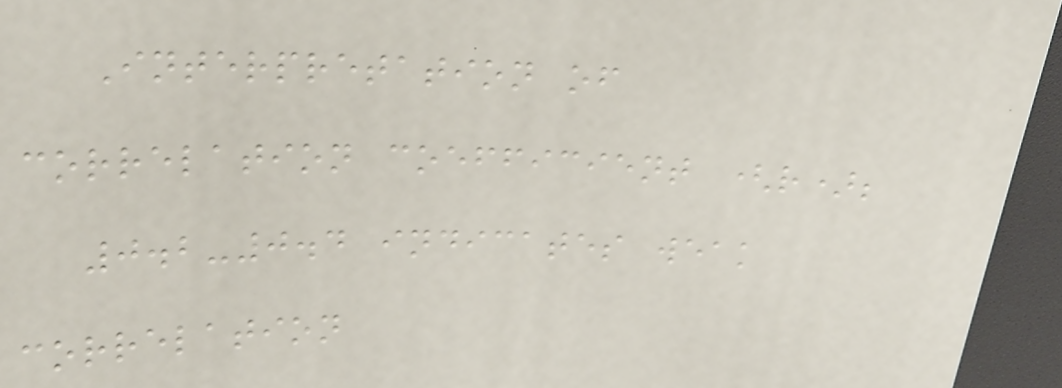Interpretation of
correlation coefficient (r);
0.2-0.4 indicates weak
correlation
